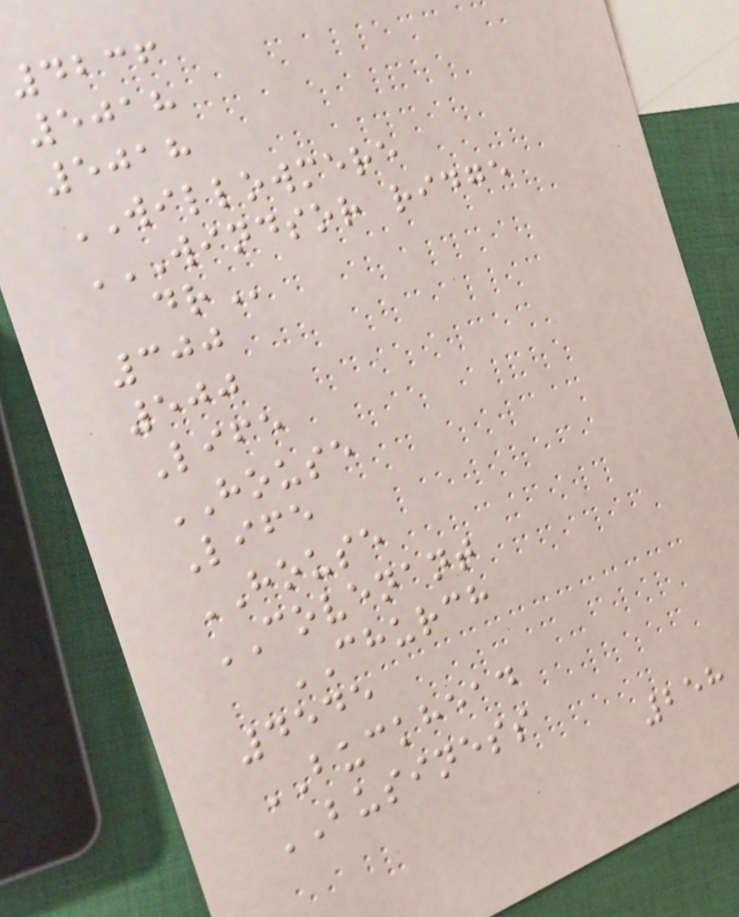4236
5018
5018
WILLOWMERE
WINDSOR RIDGE
DR
300
500
Life
HOUSE
Life
HOUSE
COVENANT
CHURCH
4545
BUCKHEAD
BUSINESS
258
